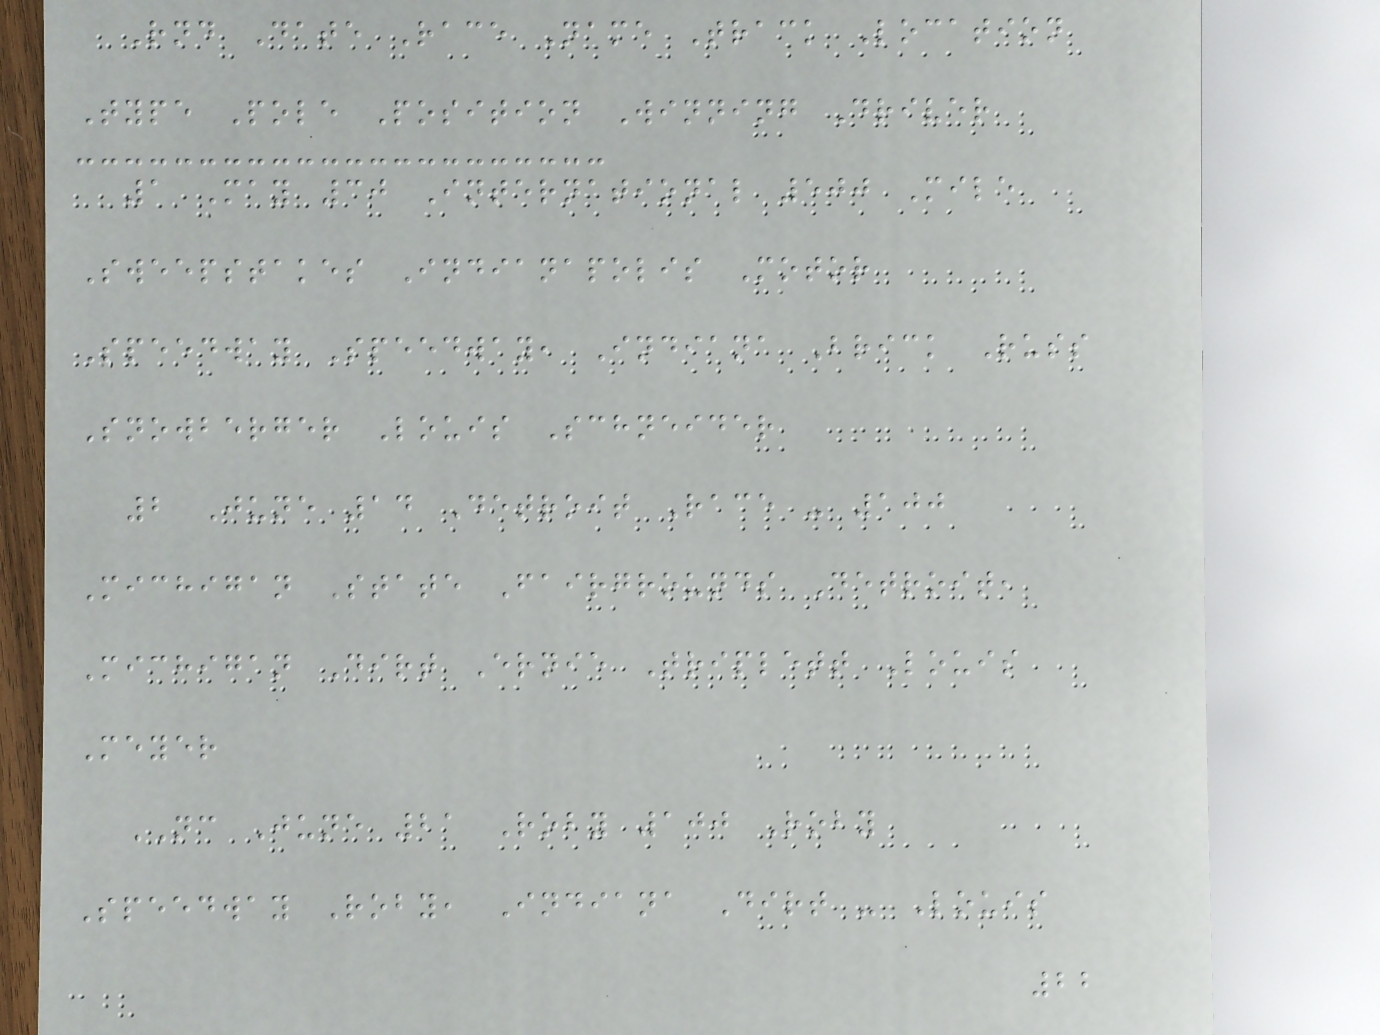Rnd Date Race Name Track Location
Type Pole Position Winning Driver
1 May 30 International 500 Mile
Sweepstakes Indianapolis Motor
Speedway Speedway, Indiana Brick Russ
Snowberger Louis Schneider
2 June 14 Detroit Race - 100
Michigan State Fairgrounds Detroit,
Michigan Dirt Ernie Triplett Louis
Meyer
NC June 21 Roby 100 Roby
Speedway Roby, Indiana Dirt - Louis
22
